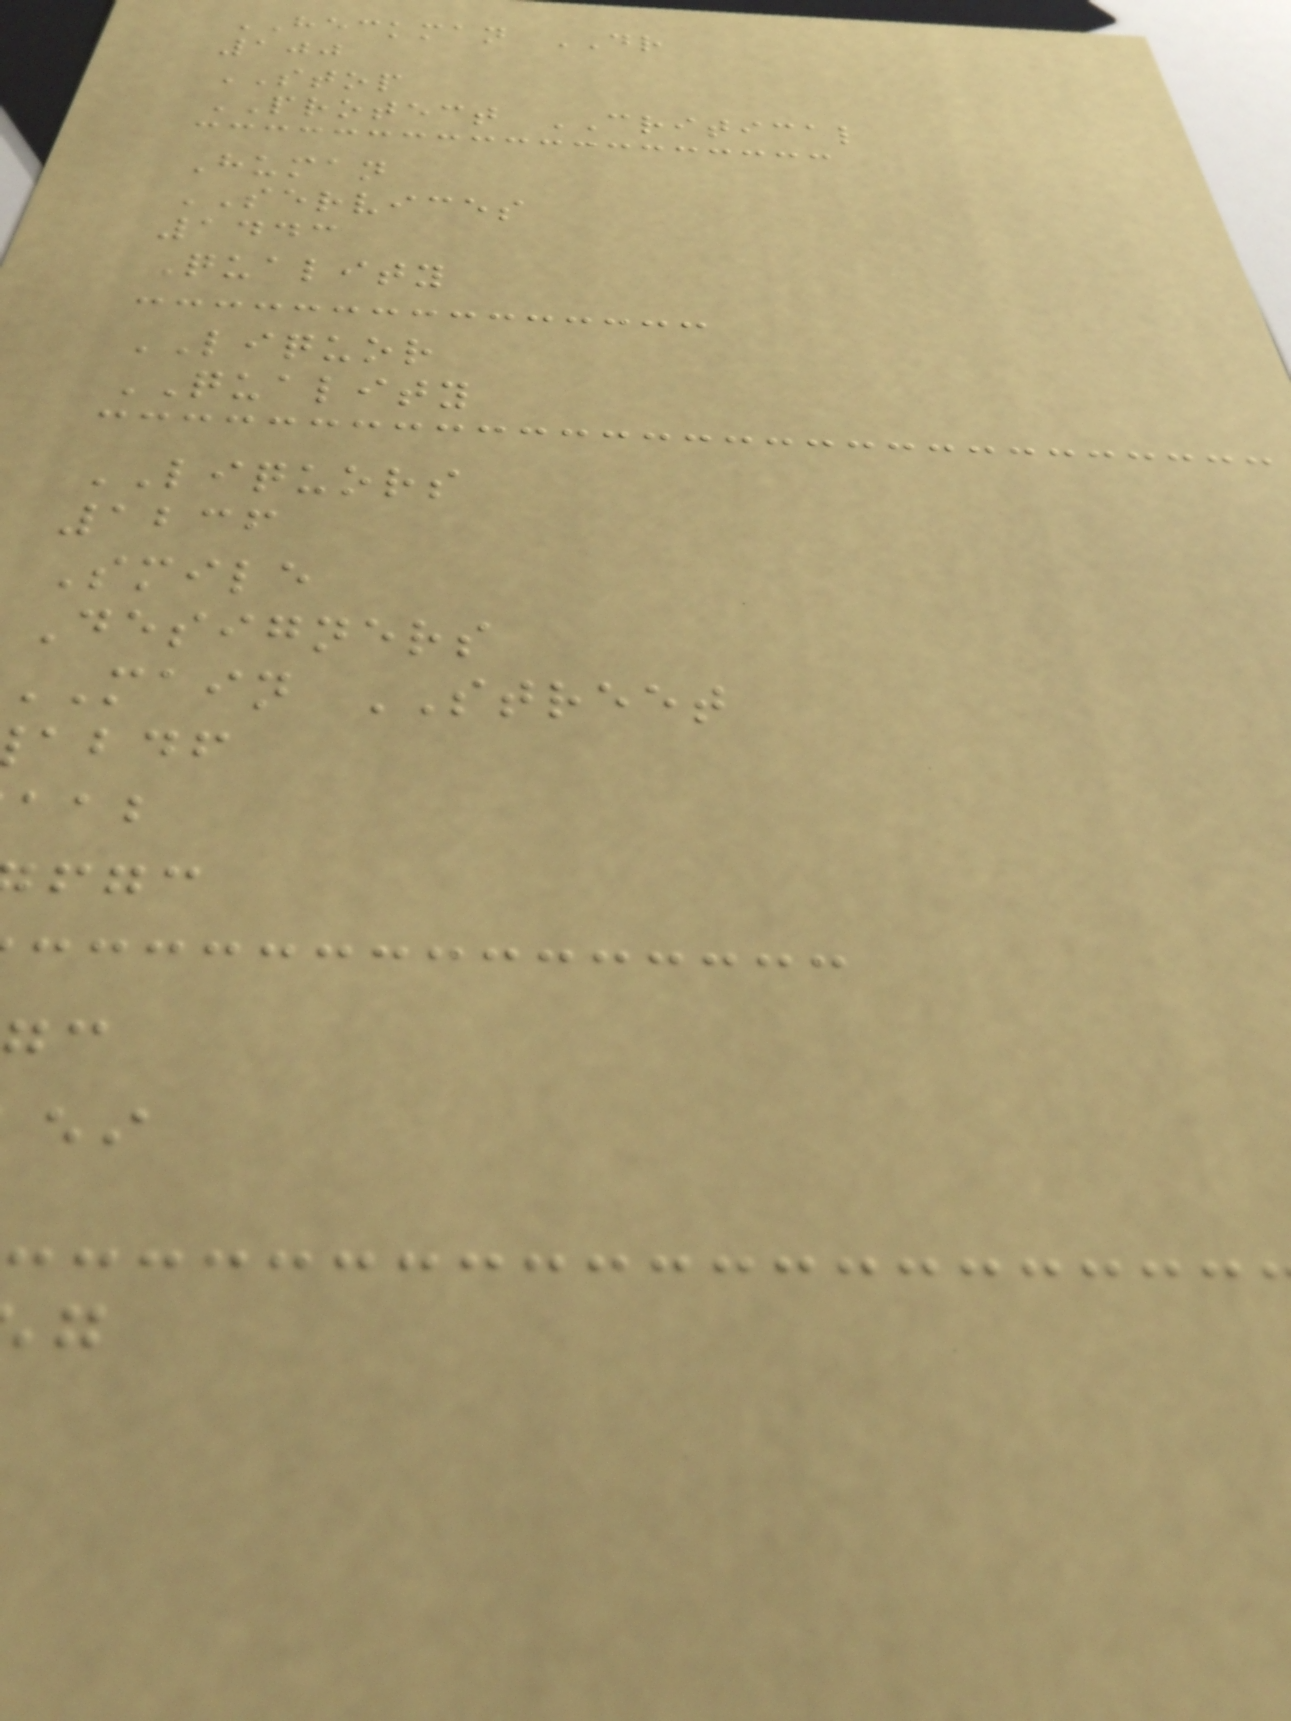HECKMAN DR
100
STOP
PROTECT CRITICAL
Human
SERVICES
1443
Quality
LIQUOR
QUALITY
LIQUORS
1236
Smile
Designers
MAIN STREET
abdf
